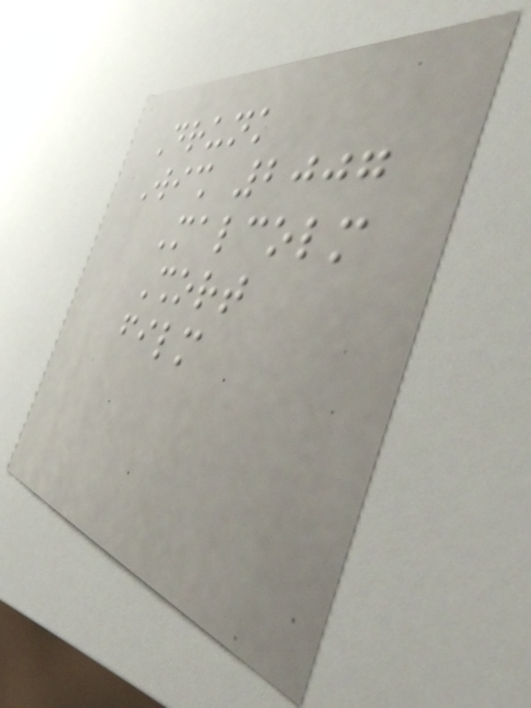Drunk
Wish 2007
Malcolm
Short
film
